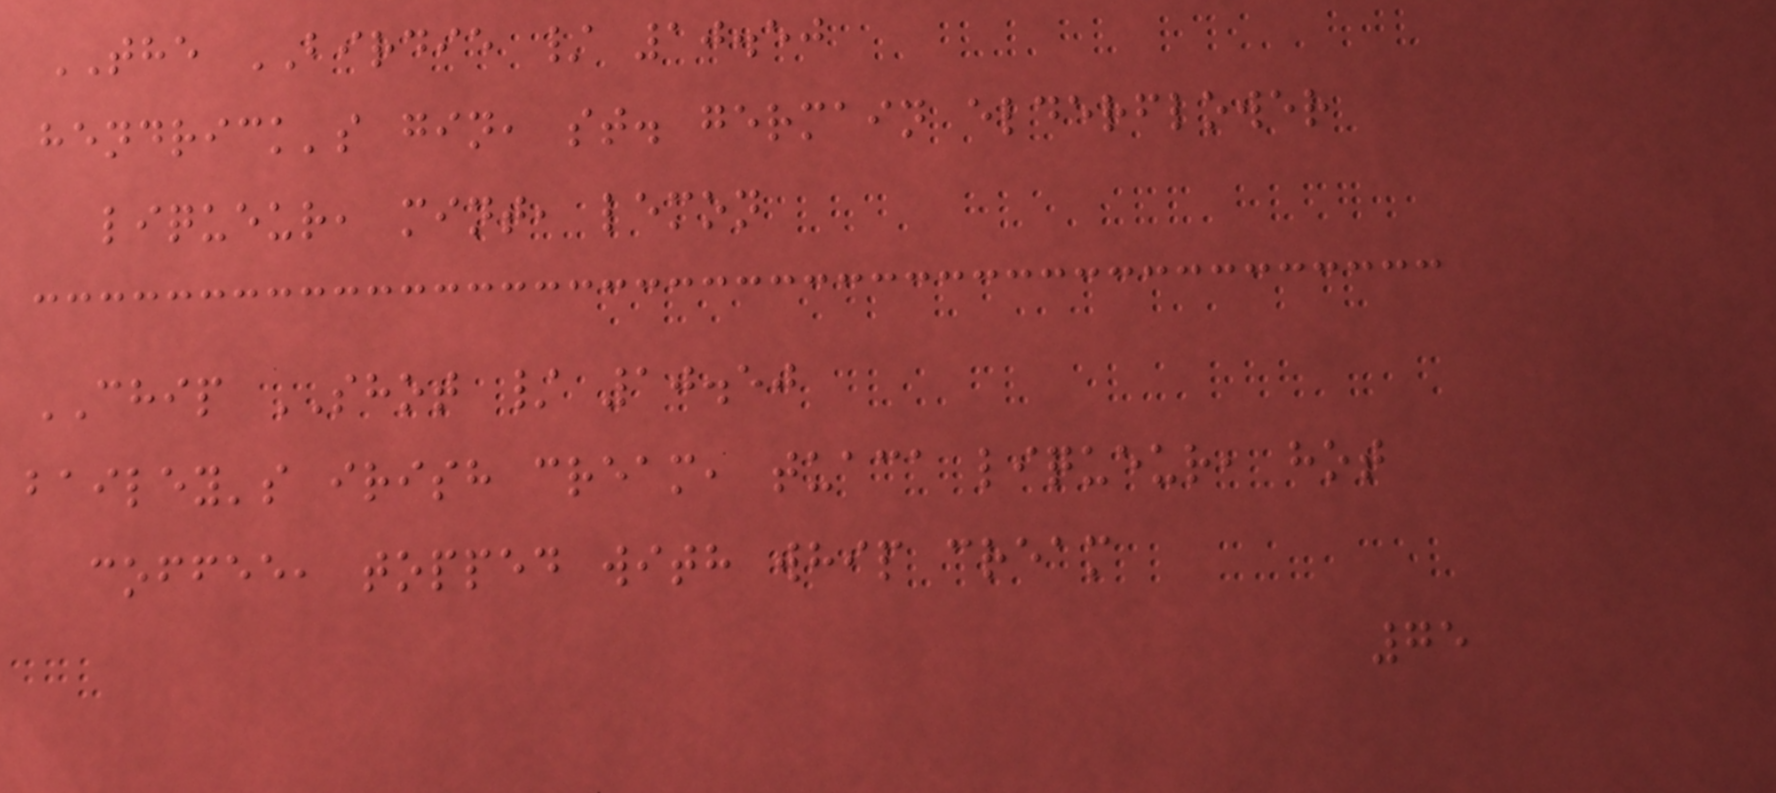THE BIRDIE / 10.50
hendrick's gin, st. germain elderflower
liqueur, mint, lemon
CHIP SHOT / 10.50
bailey's irish cream, tuaca liqueur, hot
coffee, topped with whip cream
75
